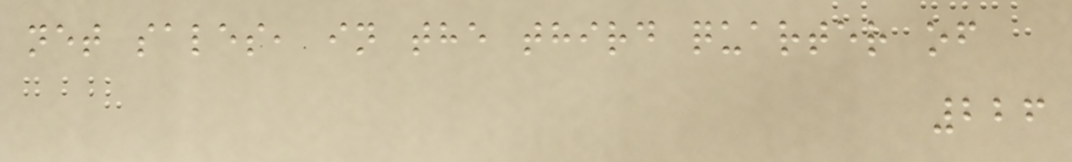net sales, in the third quarter of
226
